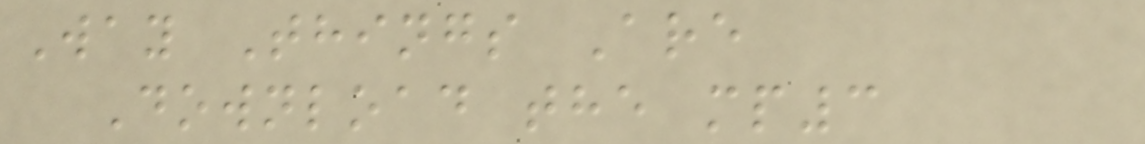Way Things Are
Download the mp3
